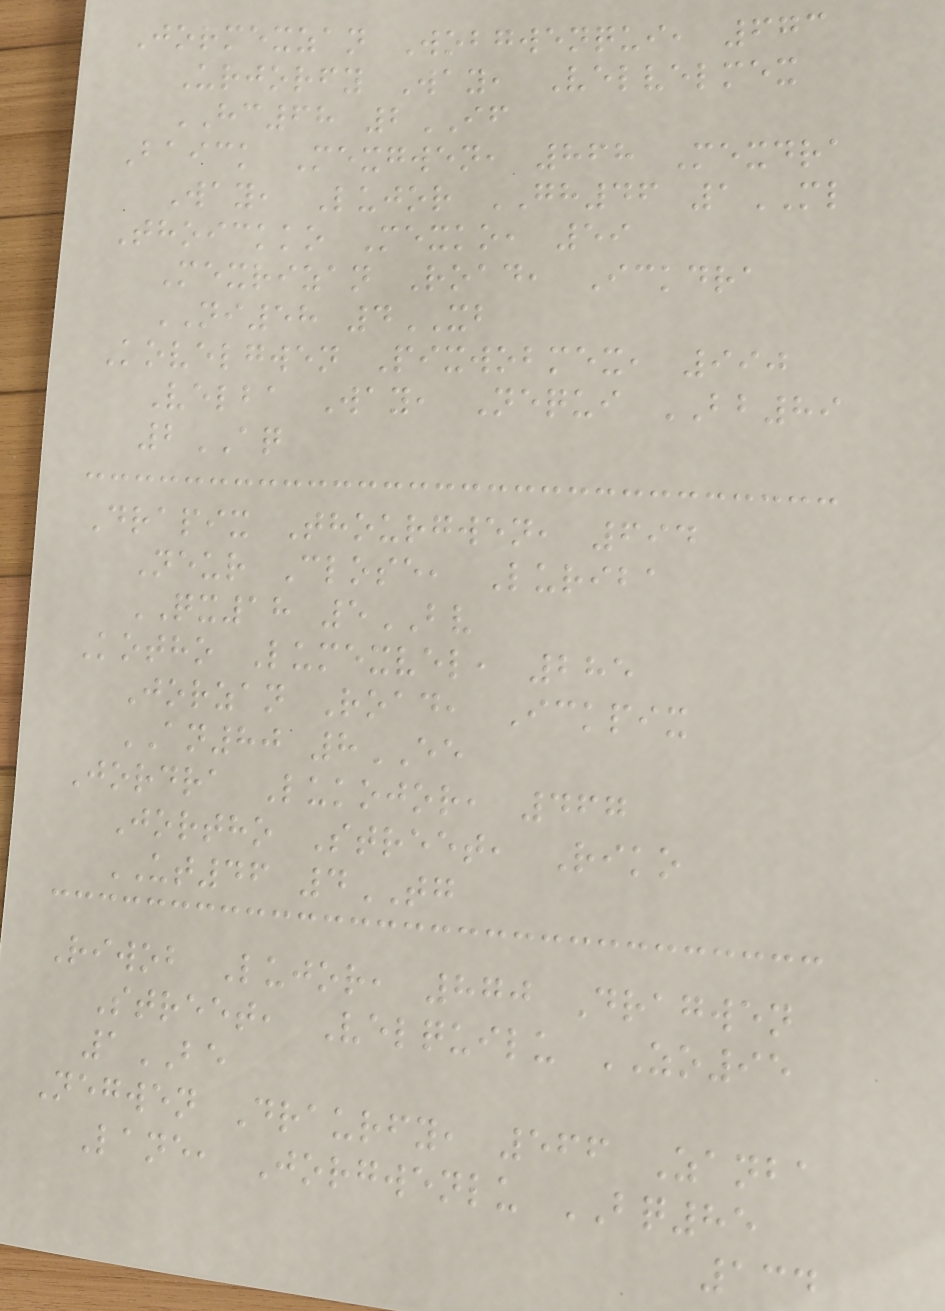Jormexzan Wobgwenqui, 673
Urjorfy Way, Velvelmex
HC68 2IF
Baick Mexgwen, 868 Mexdra
Way, Lujor GH46 1ML
Thoickko Mexko, 59
Mexrizan Road, Ickdra
NI58 4XB
Kovelgwen Pixwobmex, 990
Velba Way, Nequi BB89
2AQ
Drapix Thourgwen, 694
Neur Close, Luriba
QX18 5BV
Kotho Lumexvel, 285
Jorzan Road, Ickpix
AN80 8EE
Jordra Lukojor, 467
Jortho Street, Riko
UT46 4TG
Riwob Lujor, 870 Dragwen
Street, Velquilu ZO95
1BE
Negwen Draurfy, 566 Zanba
Lane, Jorgwenlu BQ85
134
